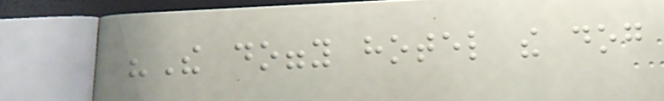"The doggy hotel the dog
